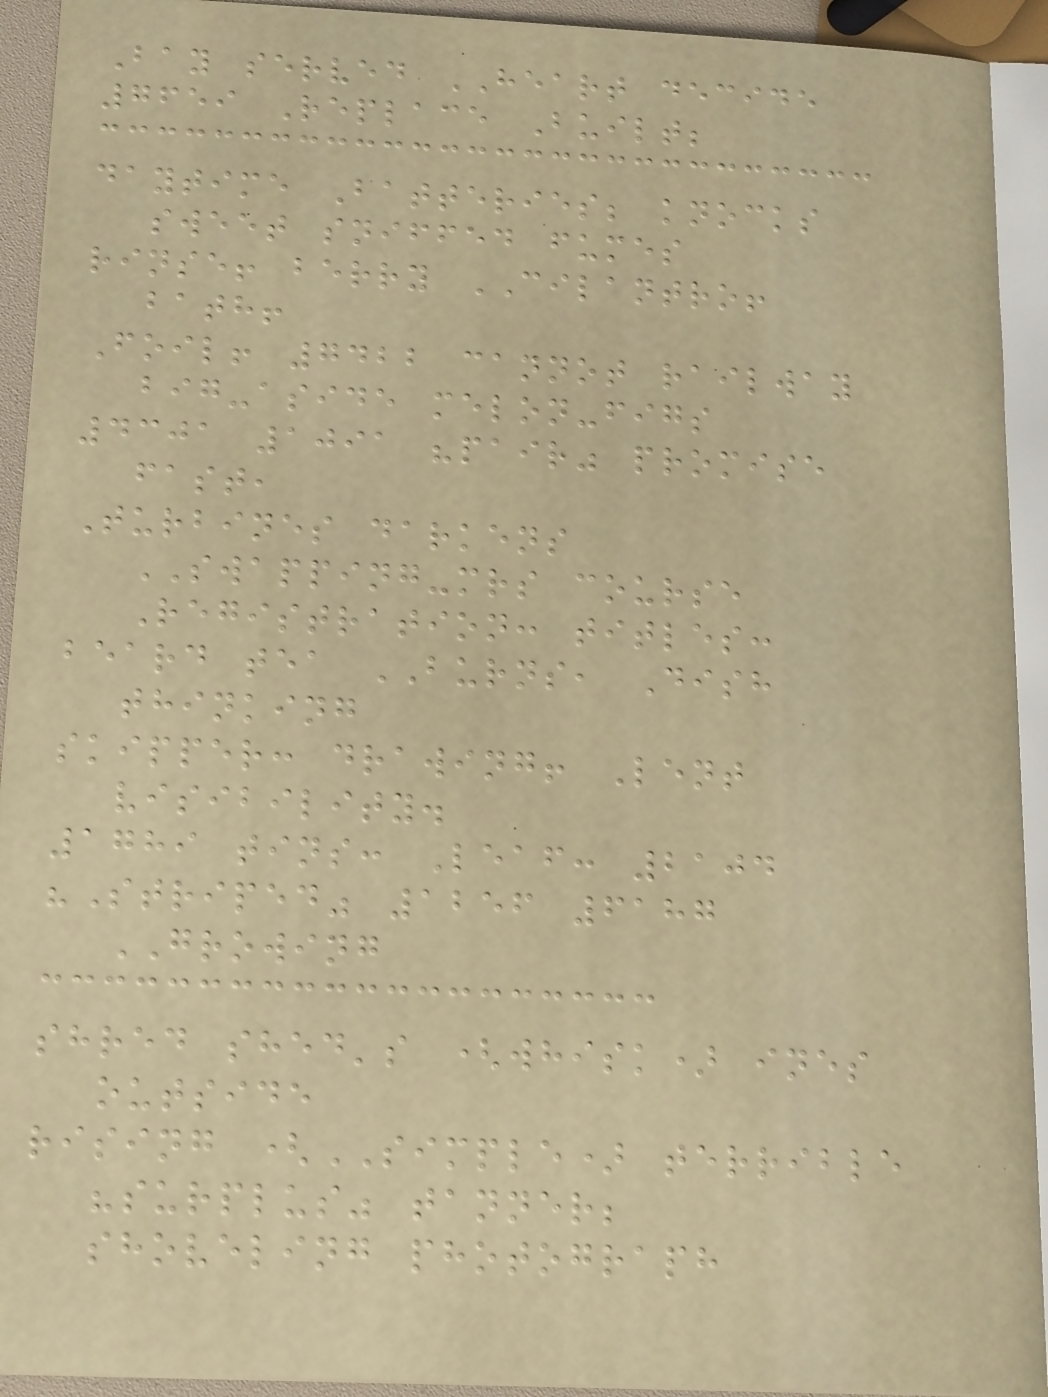Bay served HEART decide
7659 Replace Built;
daytime Batteries; knocks
sweet sniffed fumes
rinse! berry CILANTRO!
bath!
Foil! 7422 cannot railway
big-aside melon-figs
4301 1091 "pair" promise
fast,
Turbines darkens
SWAPPING-mrs course
Registration: titles:
beard tea BURNS, Dish
thinking
skipper: drawing! Lent
visibility.
1789 tins: Leaf: 2104
"Striped" 1256 6187
GROWING
shred shed's (whisk) ines
outside
rising (SIMPLE) terrible
"surplus" tanner;
shoveling photograph
